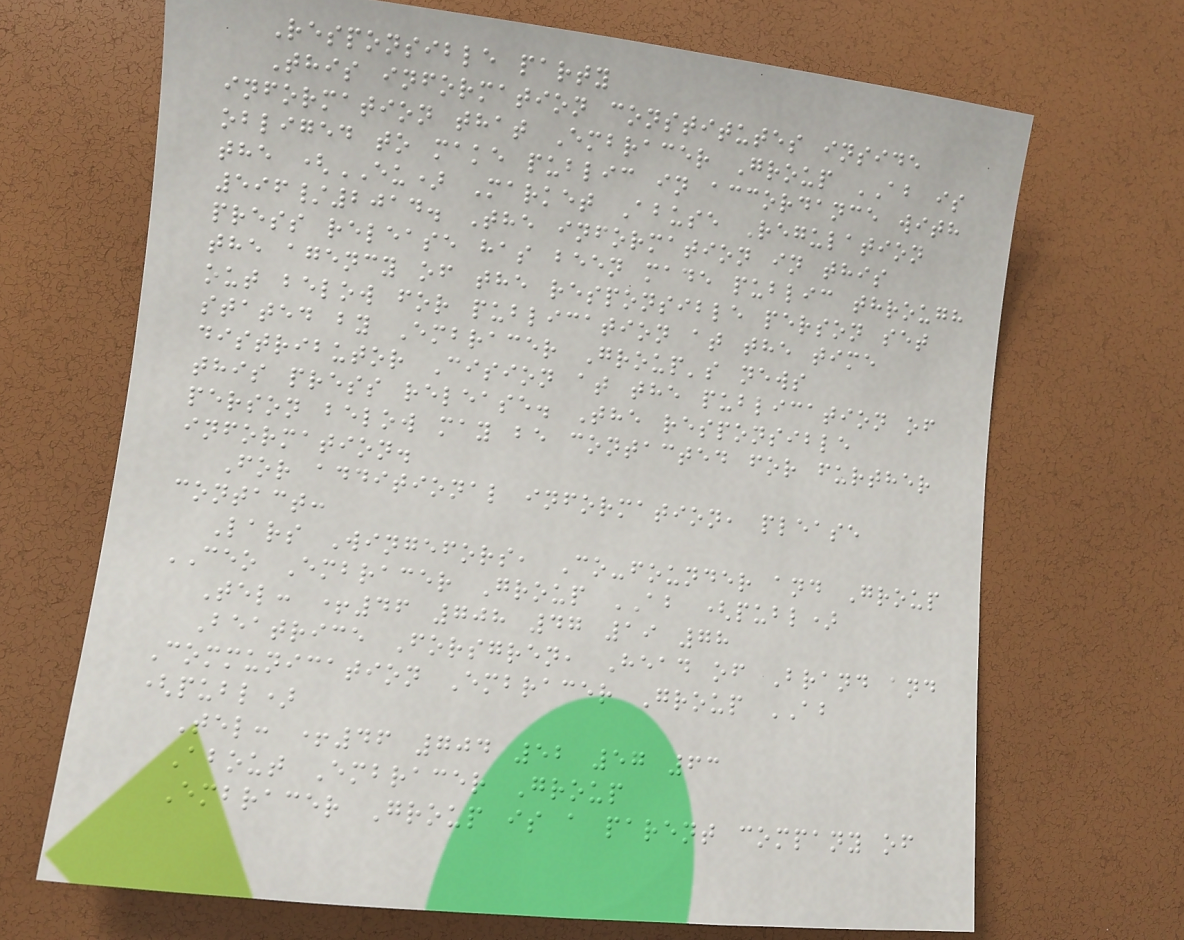Responsible party
This information constitutes inside
information that Embracer Group AB is
obliged to make public in accordance with
the (EU) Market Abuse Regulation
596/2014. The information in this
press release has been made public through
the agency of the responsible person set
out below for publication at the time
stated by Embracer Group's news
distributor Cision at the publication of
this press release. The responsible
person below may be contacted for further
information.
For additional information, please
contact:
Lars Wingefors, Co-founder and Group
CEO Embracer Group AB (publ)
Tel: +46 708 47 19 78
Beatrice Forsgren, Head of Brand and
Communication Embracer Group AB
(publ)
Tel: +46 704 52 57 63
About Embracer Group
Embracer Group is a parent company of
